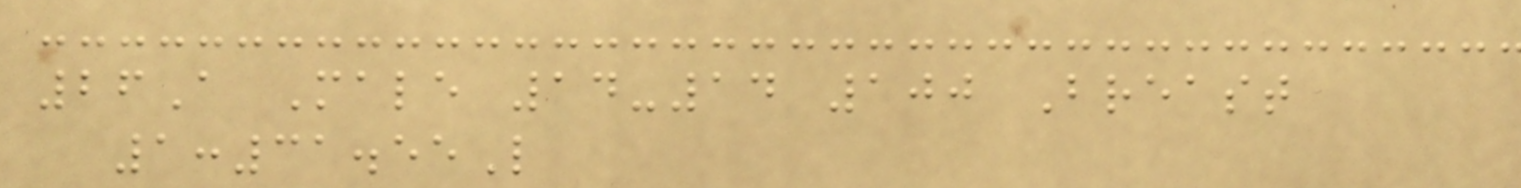26A Male 14-14 100 Breast
1:31.55L
